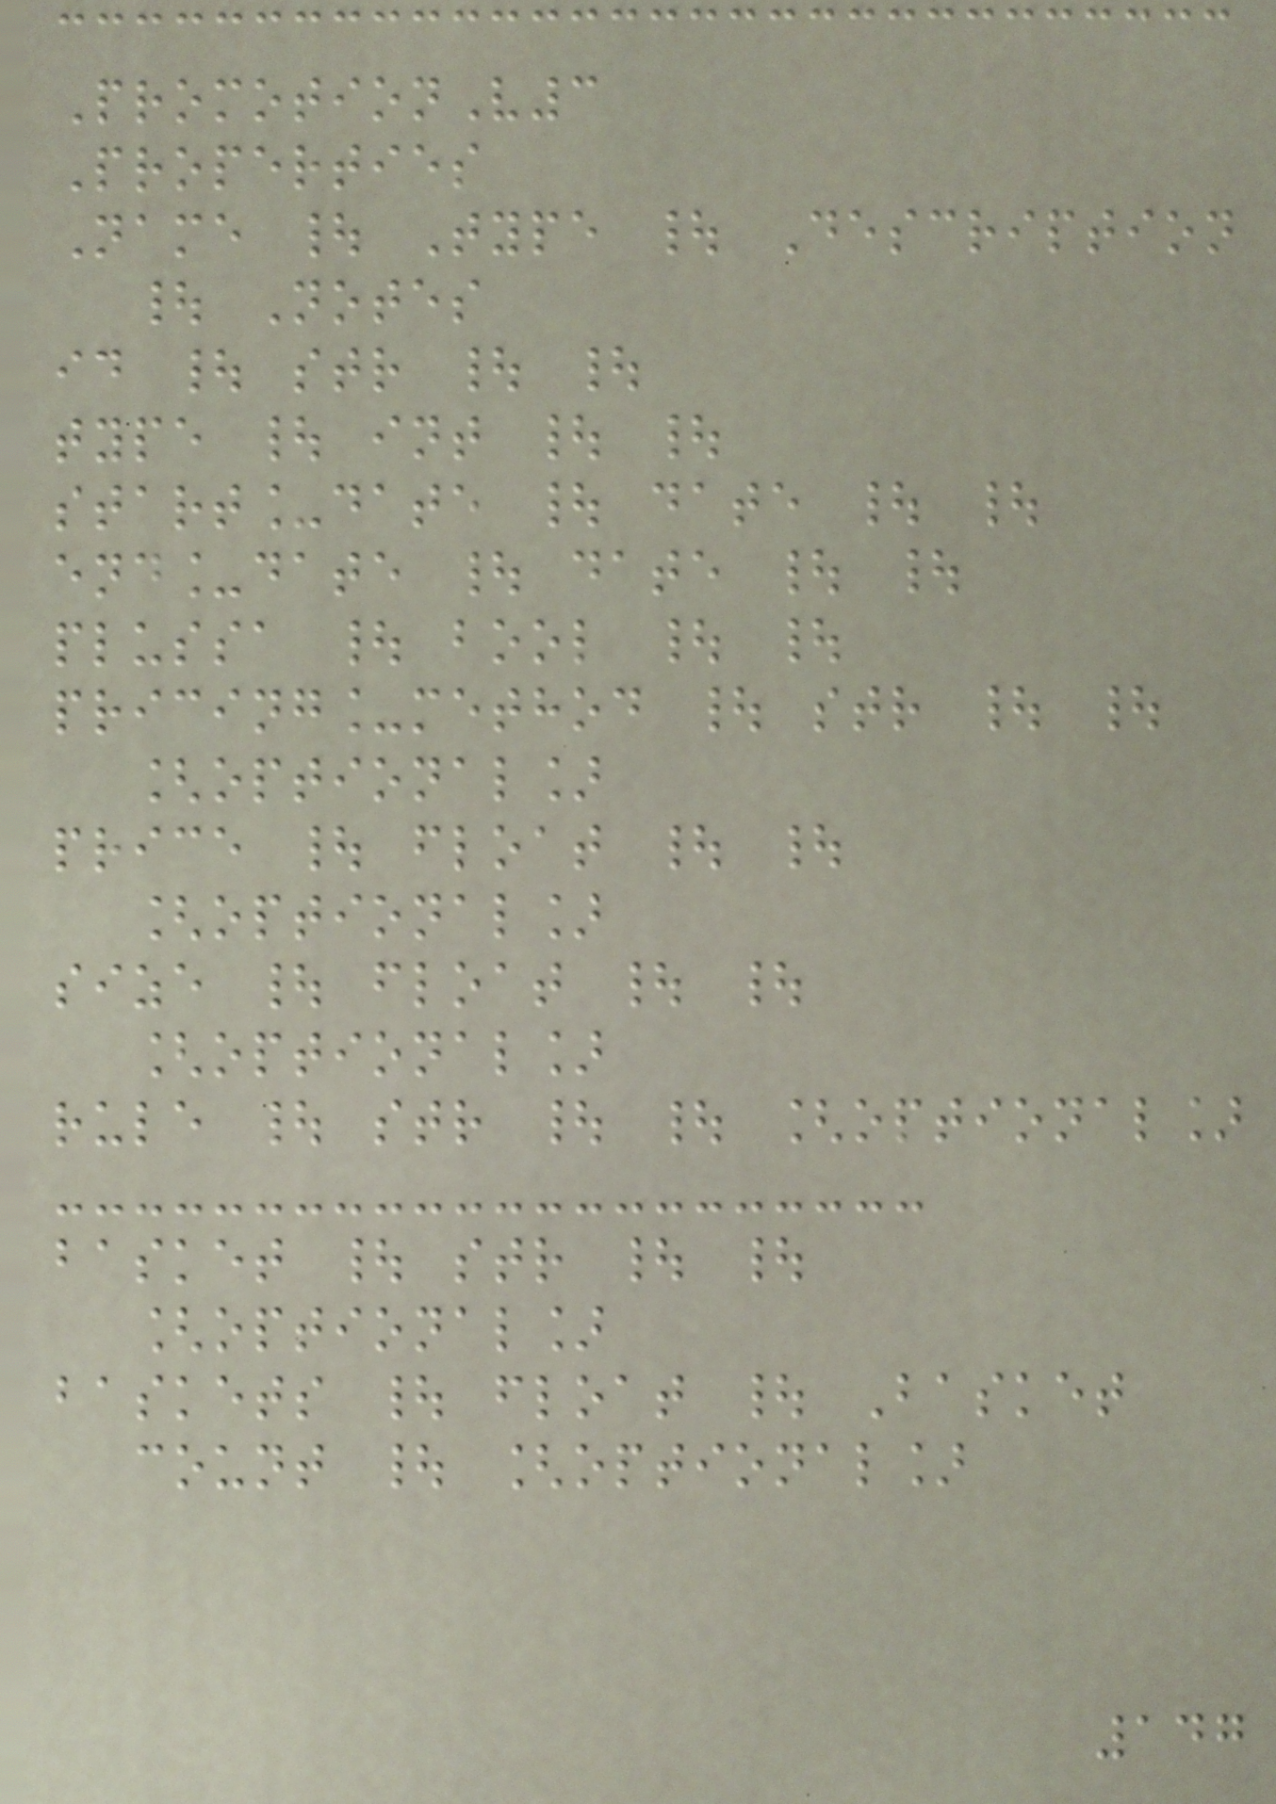PromotionV3
Properties
Name | Type | Description
| Notes
id | str | |
type | int | |
start_date | date | |
end_date | date | |
plussa | bool | |
pricing_method | str | |
[optional]
price | float | |
[optional]
size | float | |
[optional]
rule | str | | [optional]
basket | str | |
[optional]
baskets | float | Basket
count | [optional]
147
